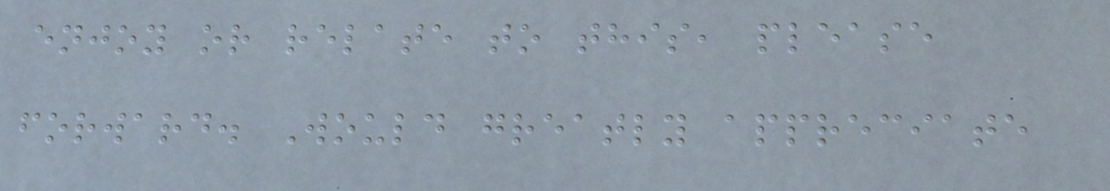enjoy or relate to this, please
forward. Would greatly appreciate
